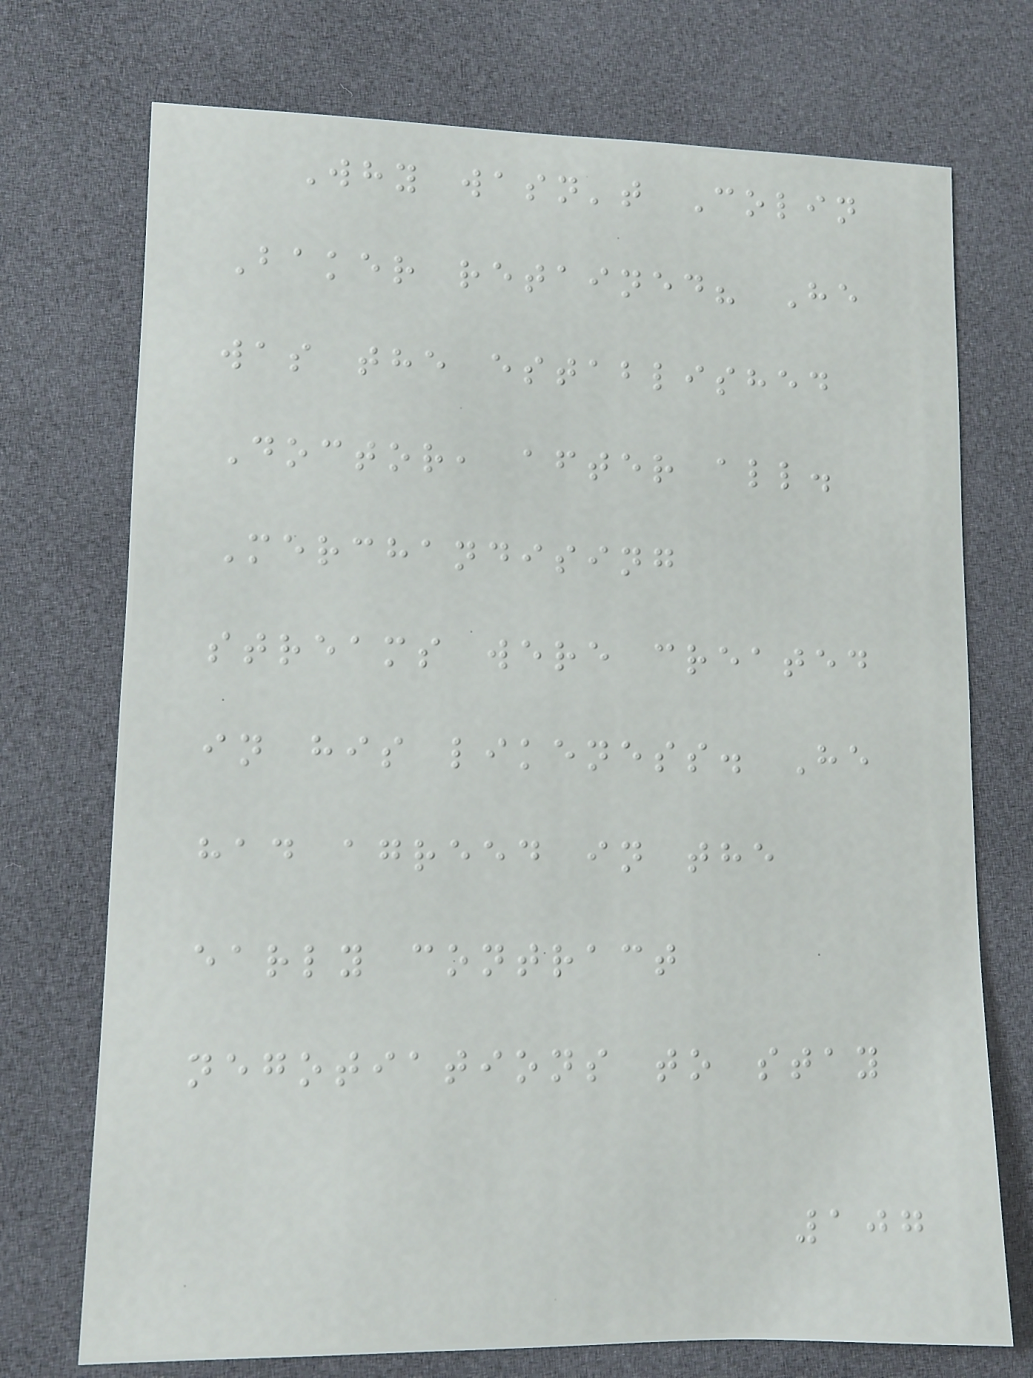Why wasn't Colin
Baker retained? He
was the established
Doctor, after all.
Merchandising
streams were created
in his likeness. He
had agreed in the
early contract
negotiations to stay
107
